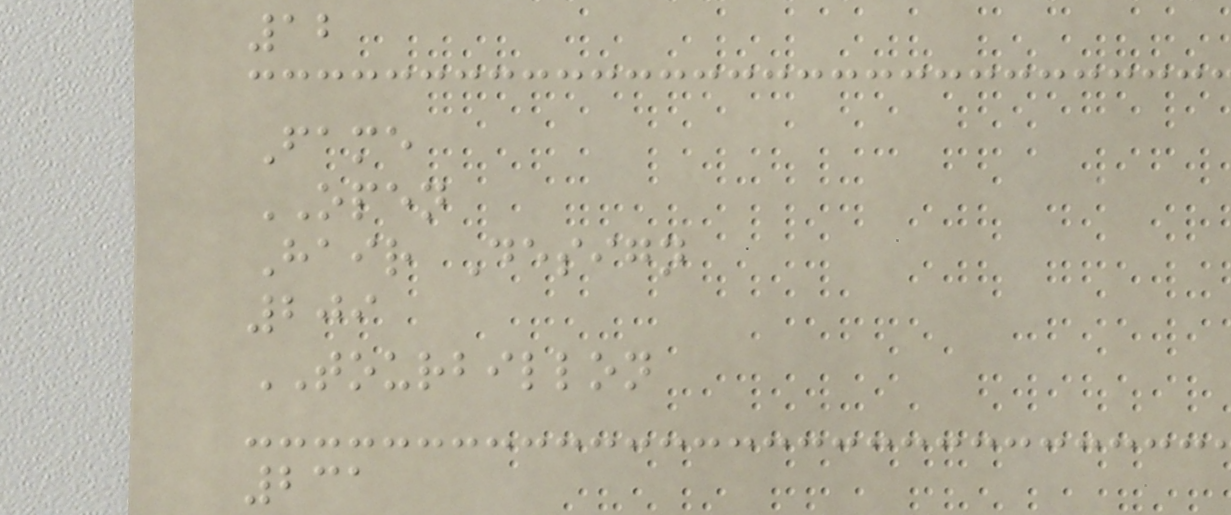12
Fame
OPEN
Hair Design
209
TOURBILLON
231
